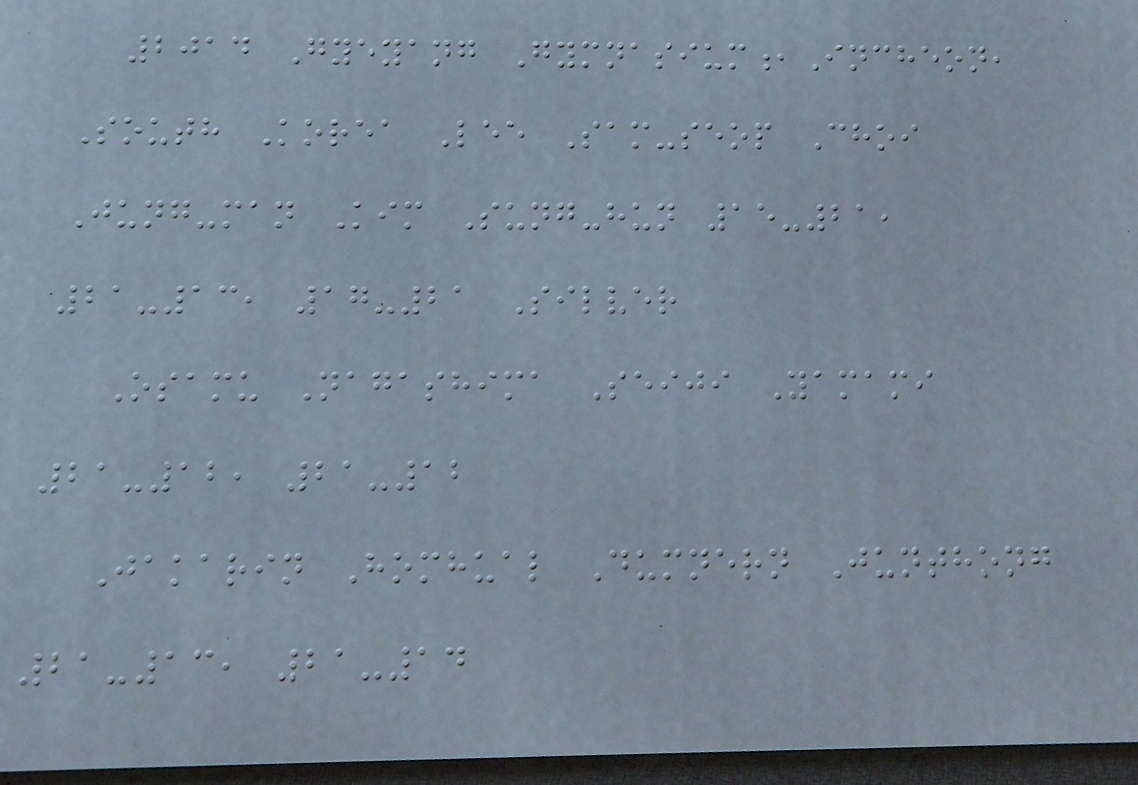2014 Gyeyang Gymnasium,Incheon,
South Korea Lee Sam-seop Choi
Jung-man Kim Sung-hun 15-21,
21-13, 17-21 Silver
Osamu Nagashima Seiji Yamami
21-12, 21-12
Jakarin Homhual Dumnern Junthong
21-13, 21-14
